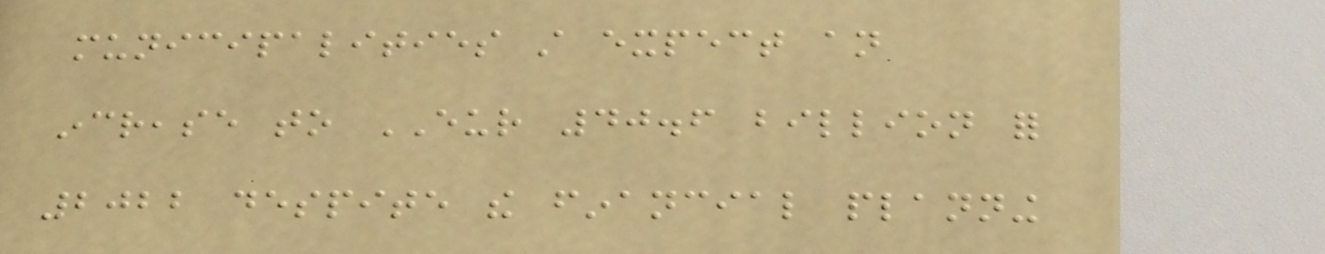municipalities still expect an
increase to EUR 40.6 billion for
2022 despite the financial planning
